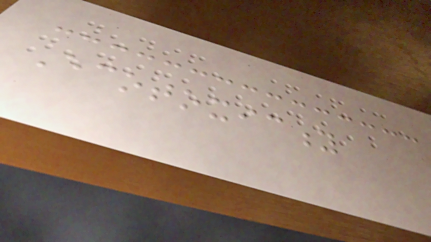Ecotoxicity
